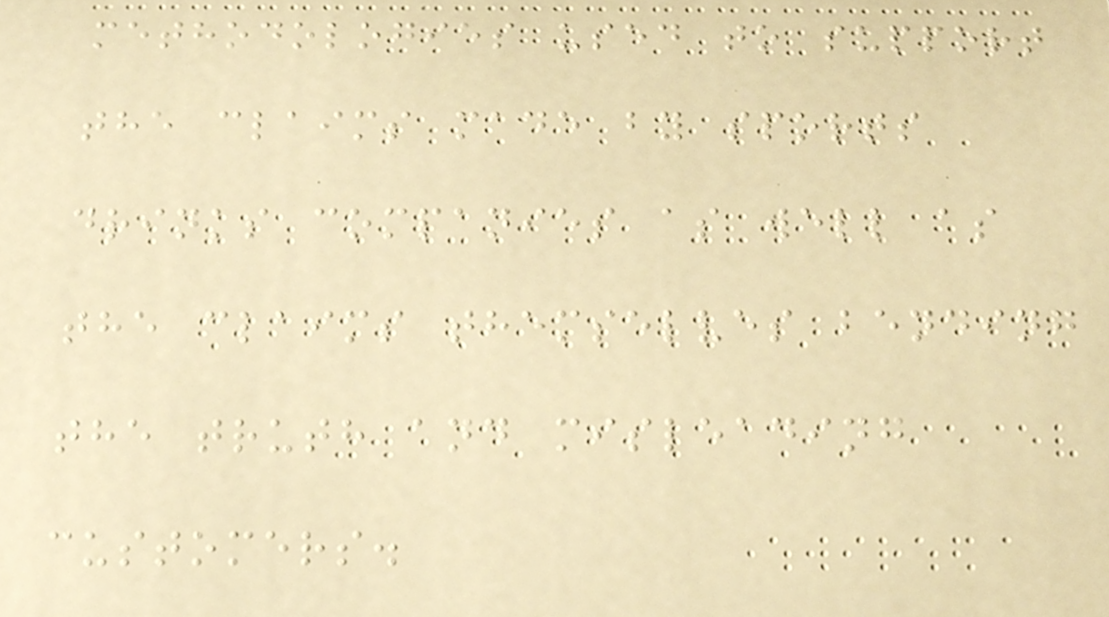methodologies used to support
the claims made by sports
drinks companies as well as
the claims themselves bending
the truth and misleading
customers.
